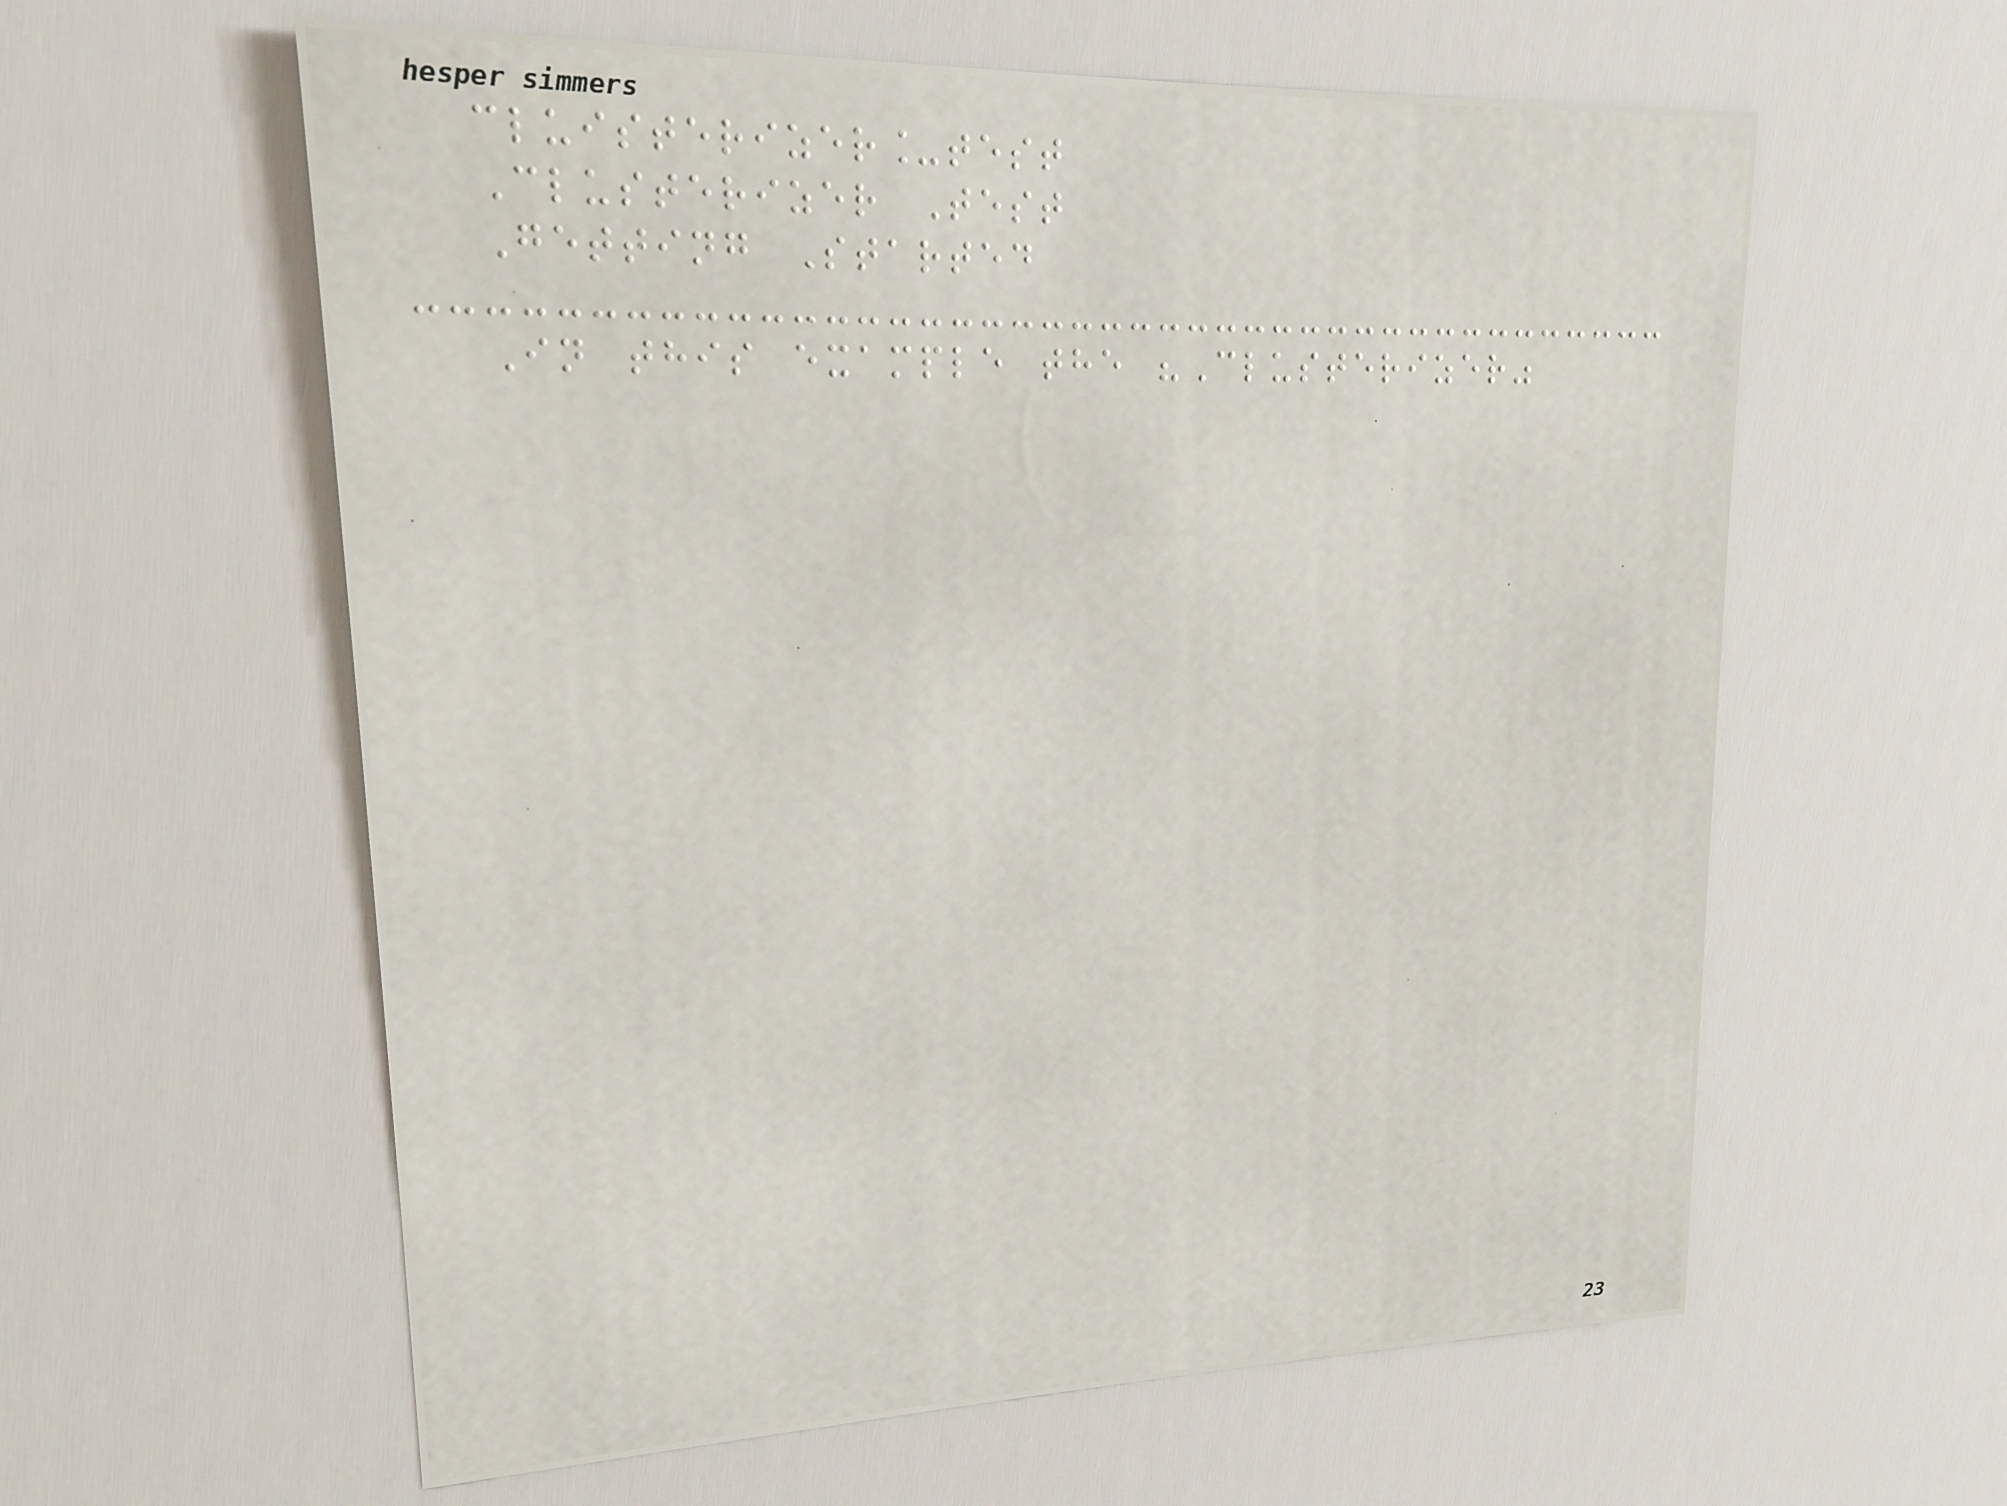cluisterizer_test
Clusterizer Test
Getting Started
In this example the "Clusterizer"
